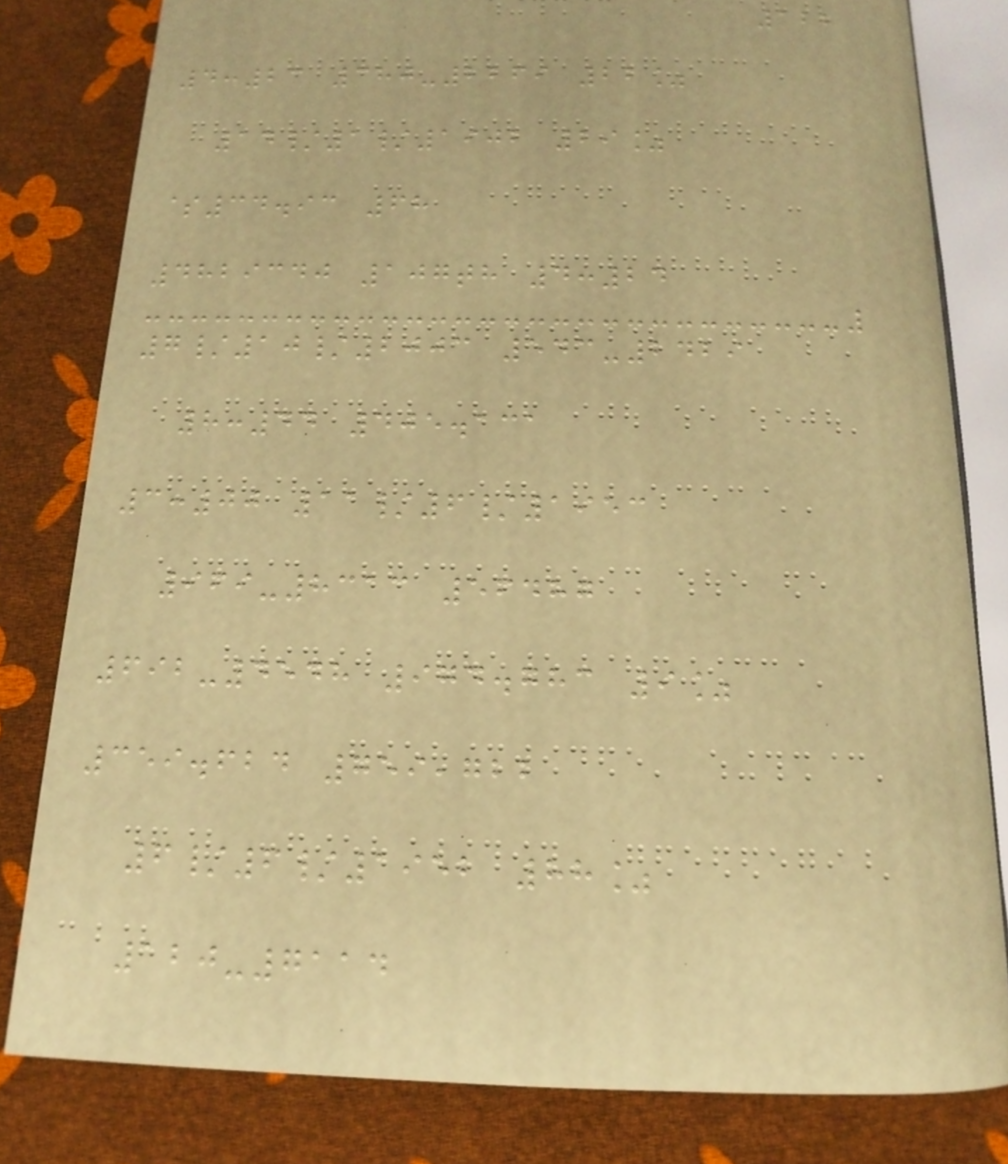122
4:23 380-2269 22%
14/1/1902 29%
$34.93 68
4829340 107th 4:24
7/10/2003 543-2429
8:44 405.131
3:00 11/6/1953
969-8313 56487
692-4548 974.783 9%
359.624 759,722
6/6/1952 88%
120-7114
